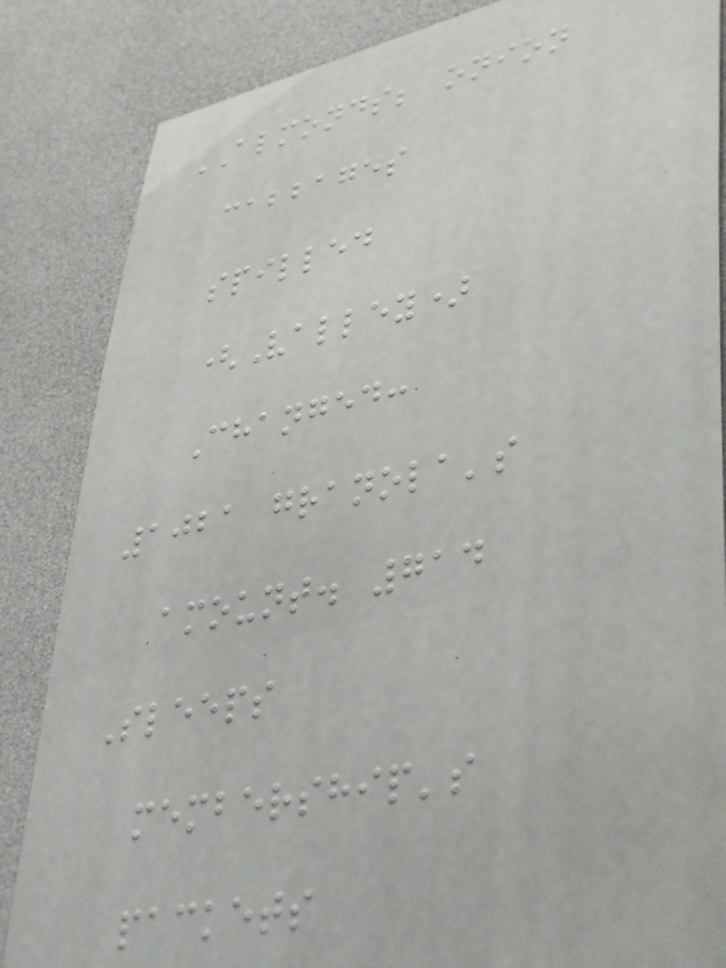ALMONDS; onion
cabbages
spilled
(Valley)
Changed:
1021 granola's
amount. 714
Sleeps
membership's
packets
